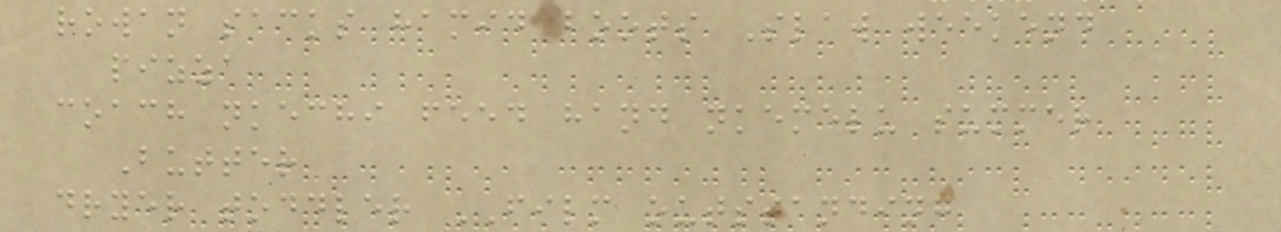rowan sacks hamid boots Slaw weekend
pizza
coach nkechi feed hand nkemelu summer
Butter
dryer toddler FILM outstanding
